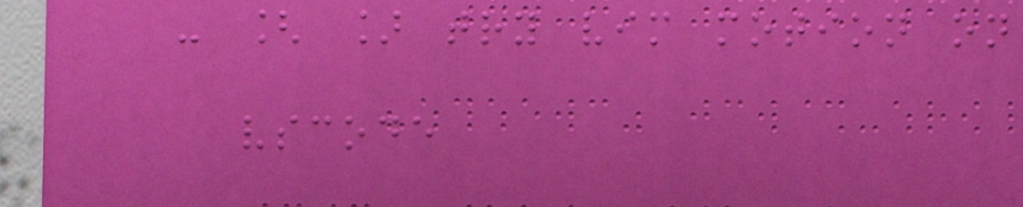- [ ] try vim motion on
vscode
